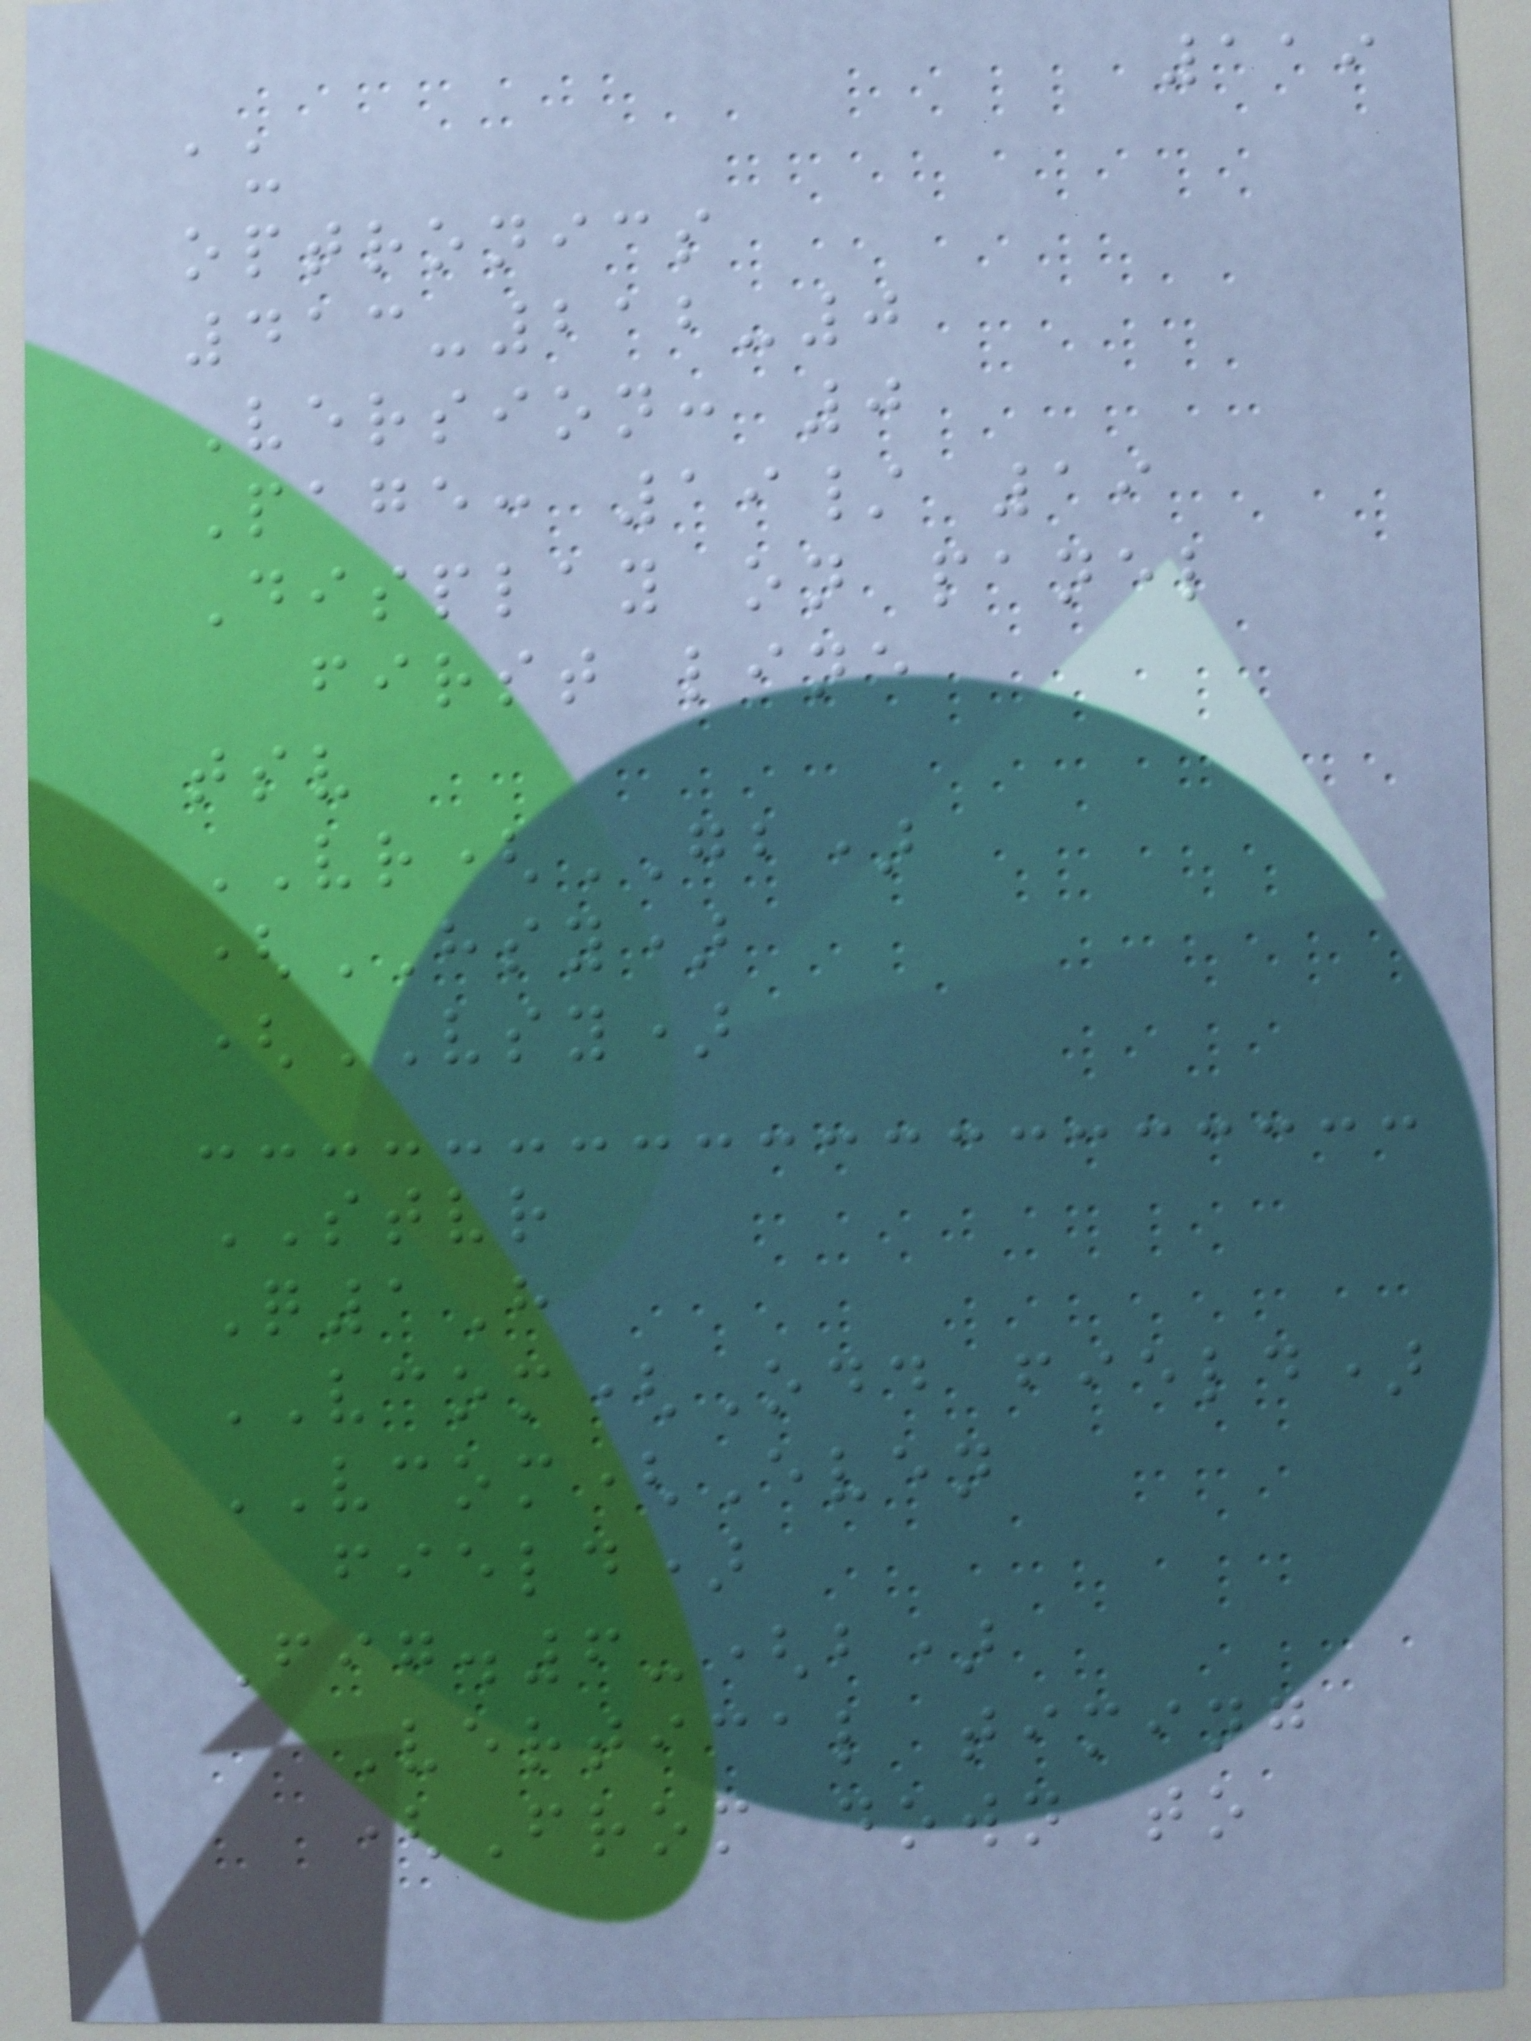119
au
optronics
413-212-0
Version: 0
Page: 19/ 19
Display on panel
first line
tsv
VR(GB)
(HSY)
(VSY)
STVR
Q1H
VCOM(Odd field)
VCOM(Even
field)
Fig.6-(b)
Vertical timing
(From down to
